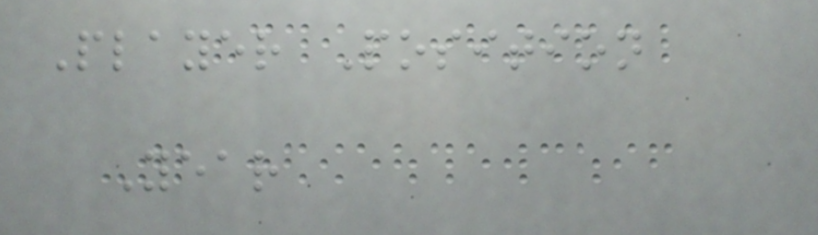Player Position
Year
